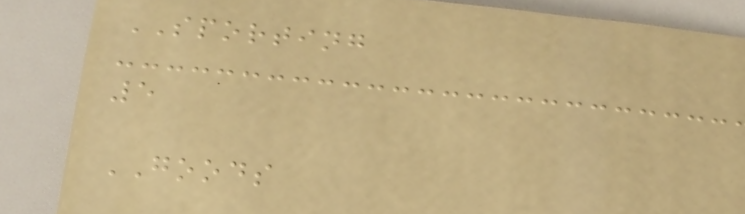SPORTING
5
GOODS
